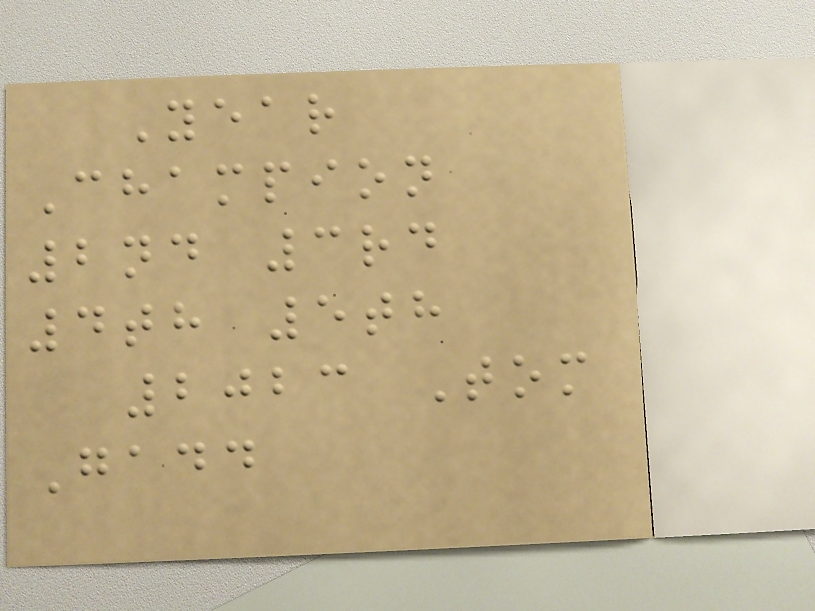Year
Champion
2nd 3rd
4th 5th
2023 Tom
Gadd
